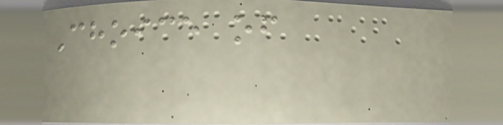Choice of
